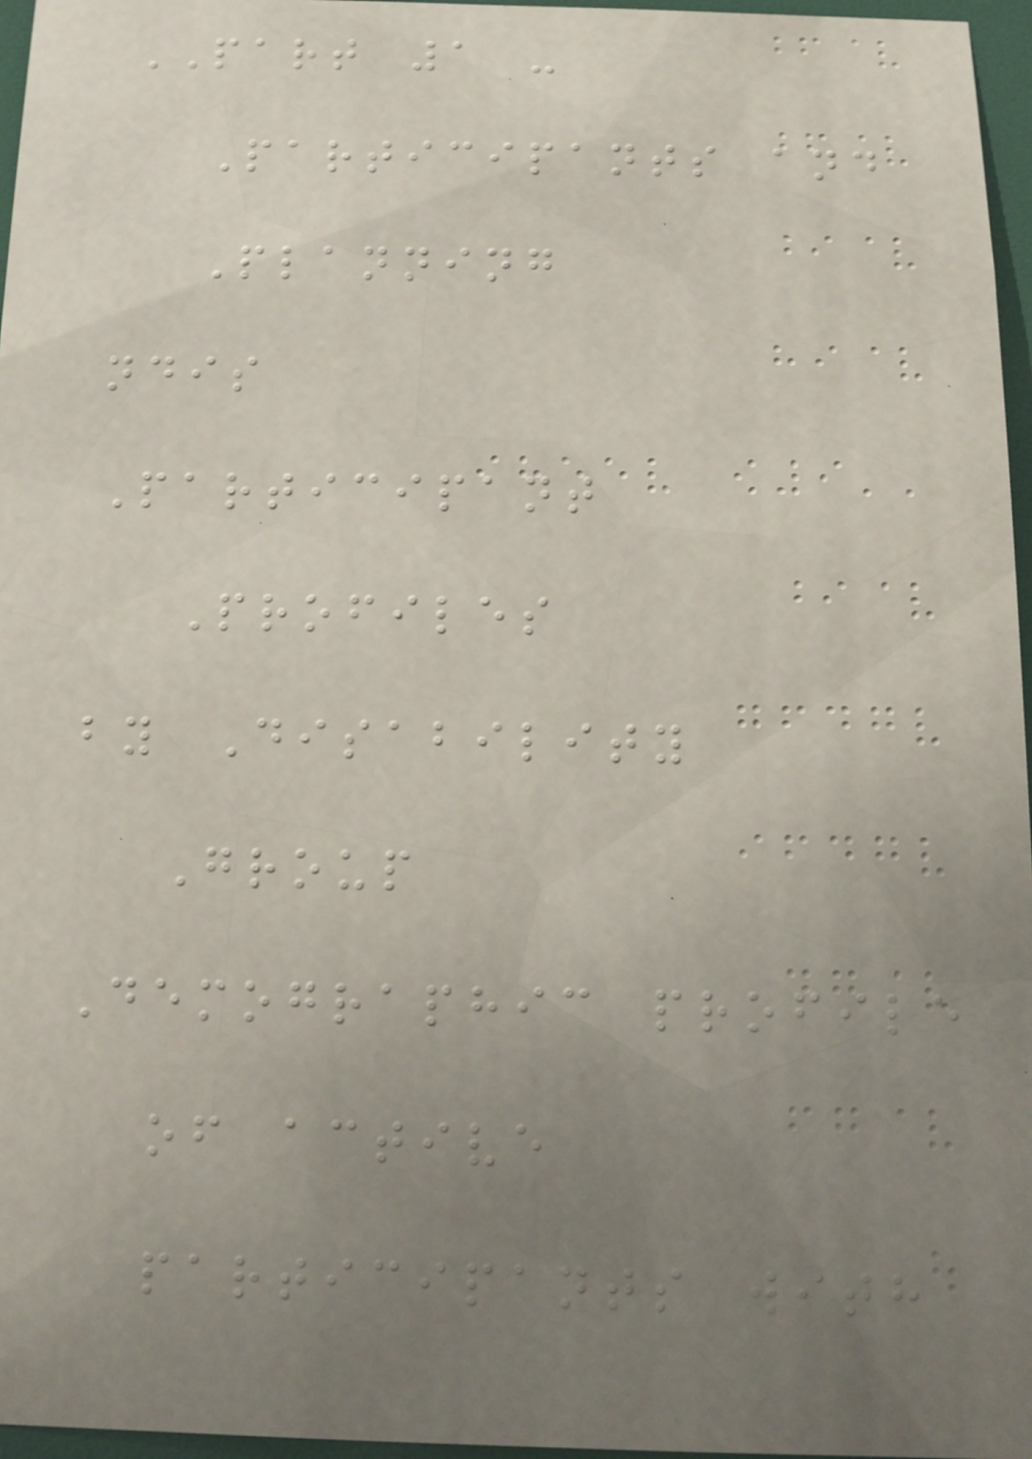PART 1 -
Participants and
Planning
ndis
Participant
Profiles
by Disability
Group
Demographic profile
of active
participants with
